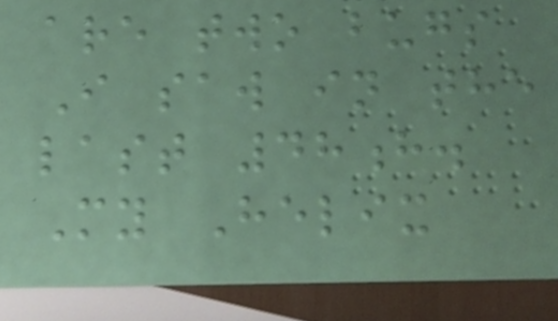are two bugs
I saw in the
last 48h.
My Helix
